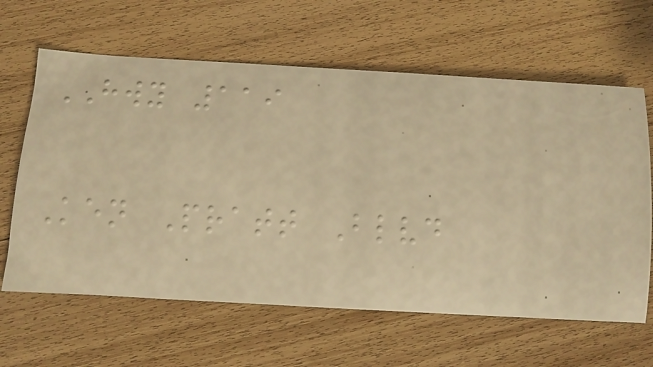HWY 119
Ken Pratt Blvd
